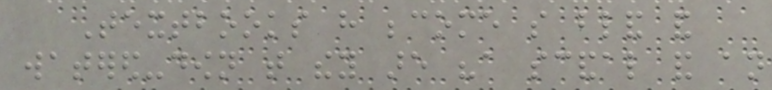Textbooks have become so bland and
watered-down that they are "a scandal and an
